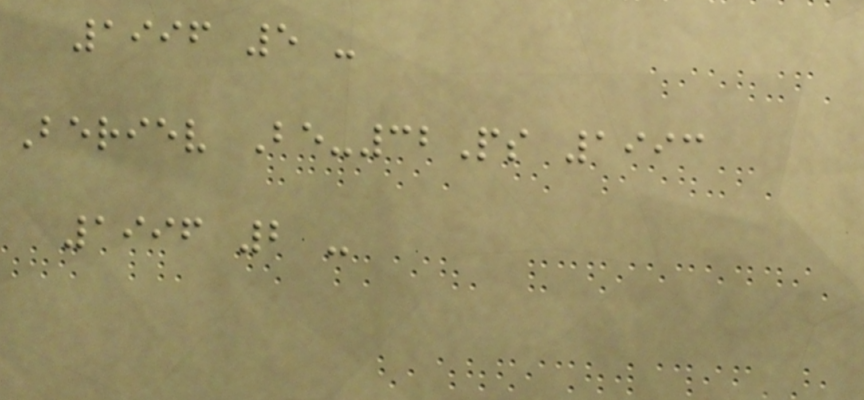1996 5 -
Beriev Be-32Ps 1993
1996 2 -
